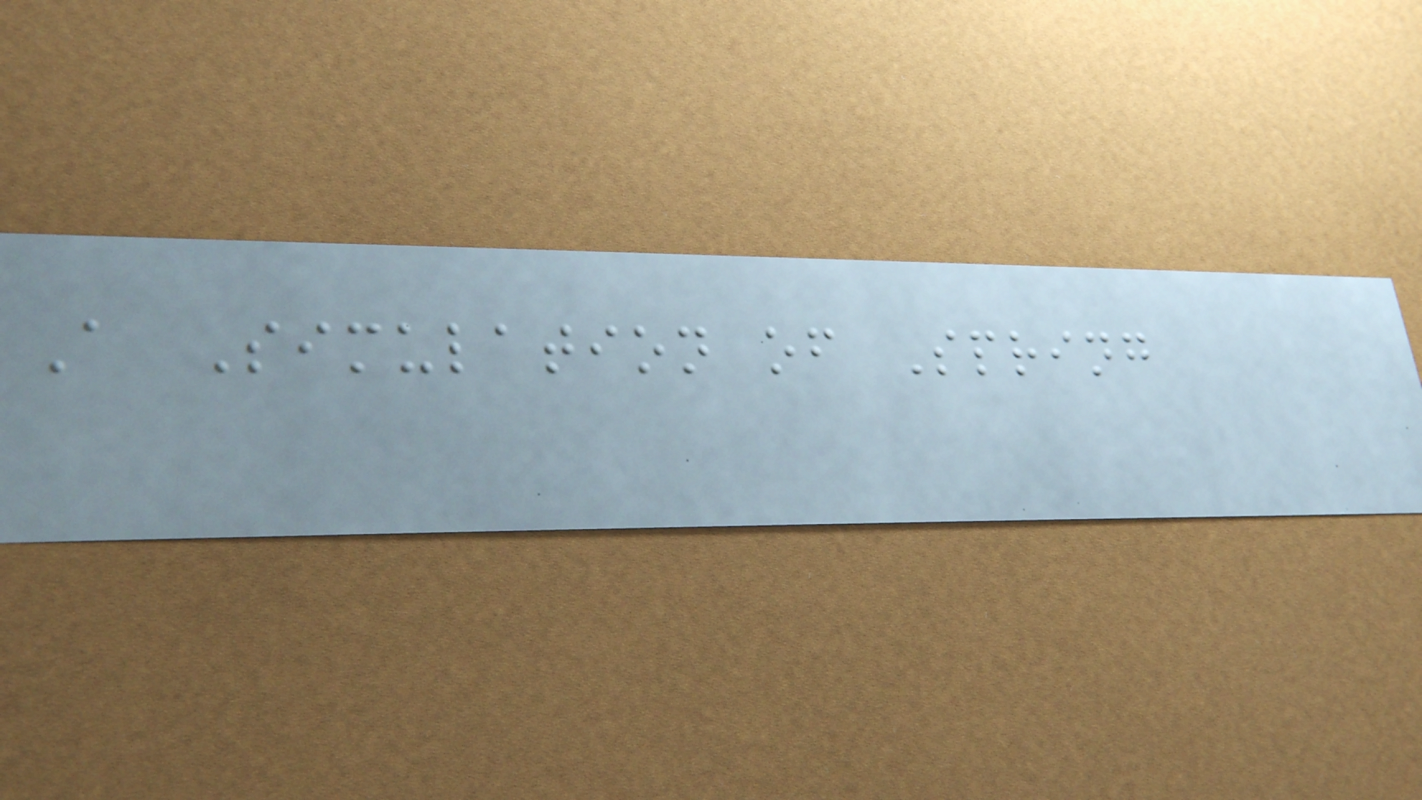A Simulation of Spring
